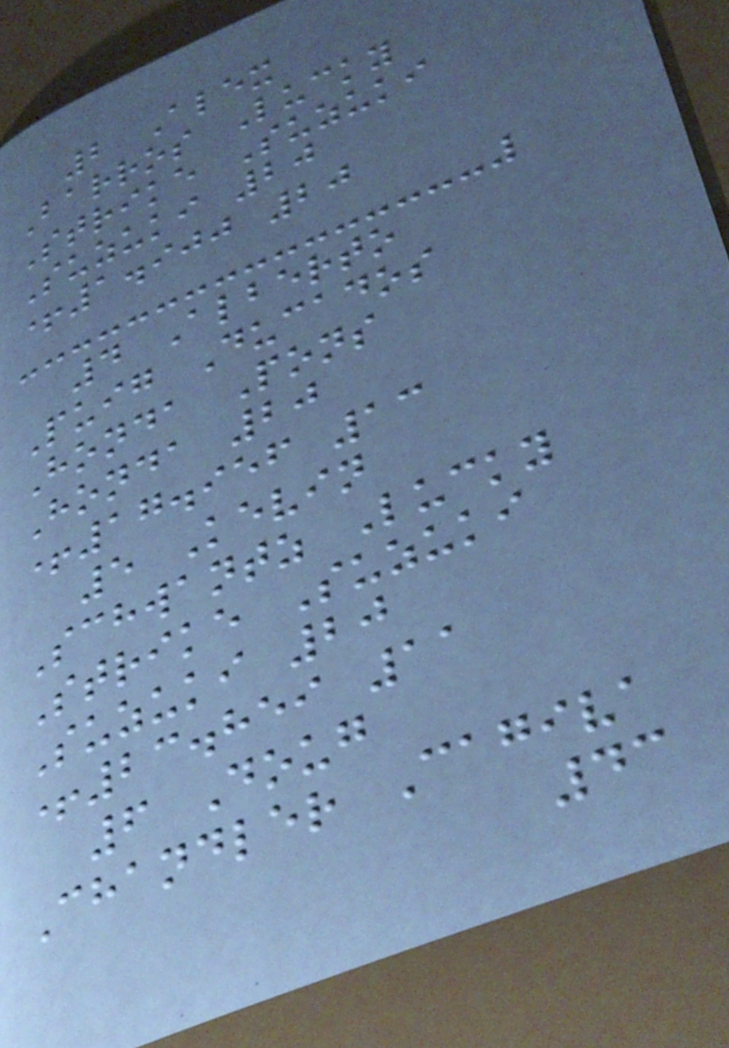2 Alex
Barros Lucky
Strike Suzuki
Suzuki 20
+1.900 20
4 Alberto
Puig Ducados
Honda Pons
Honda 20
+17.956 13
5 Kevin
Schwantz Lucky
Strike Suzuki
Suzuki 20
+23.859 11
6 Doug
Chandler Cagiva
43
